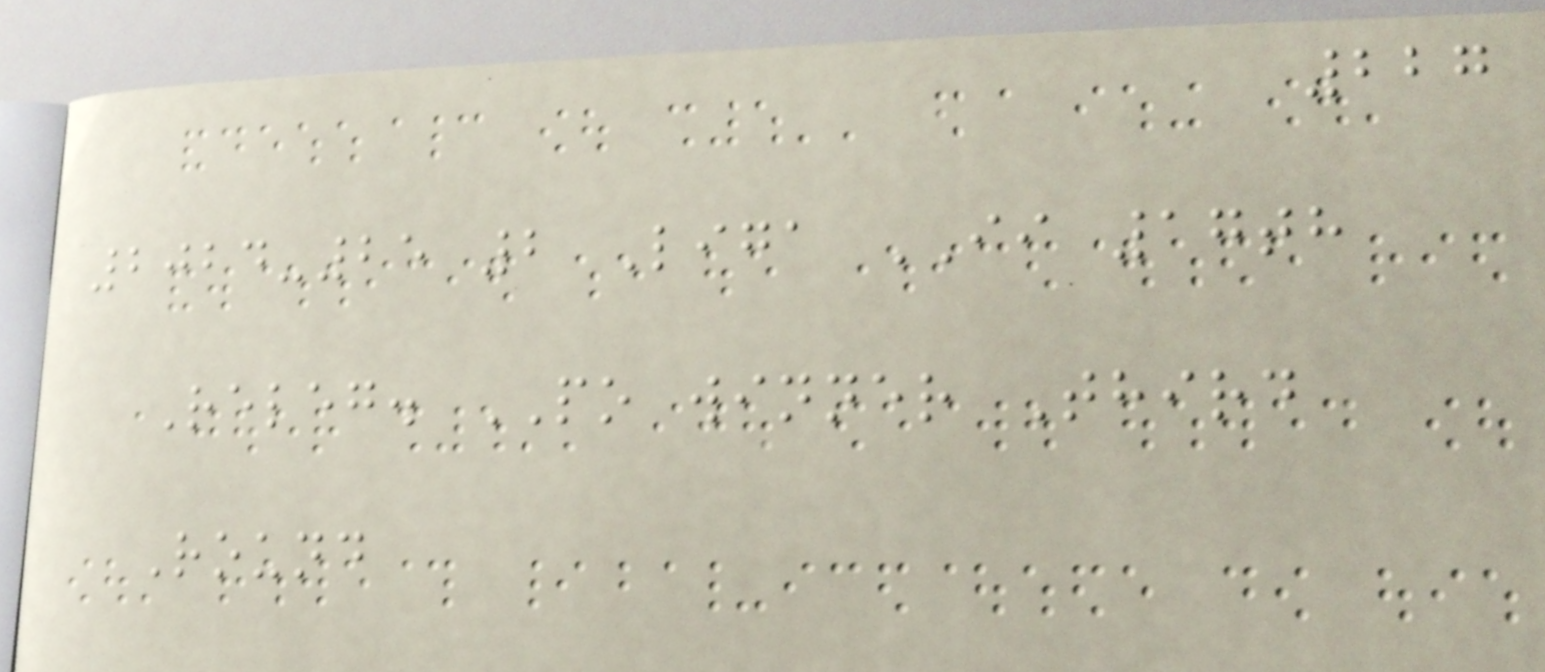227
2024-25 2 Liga II 17th
Releg. PO winner Third
Round
